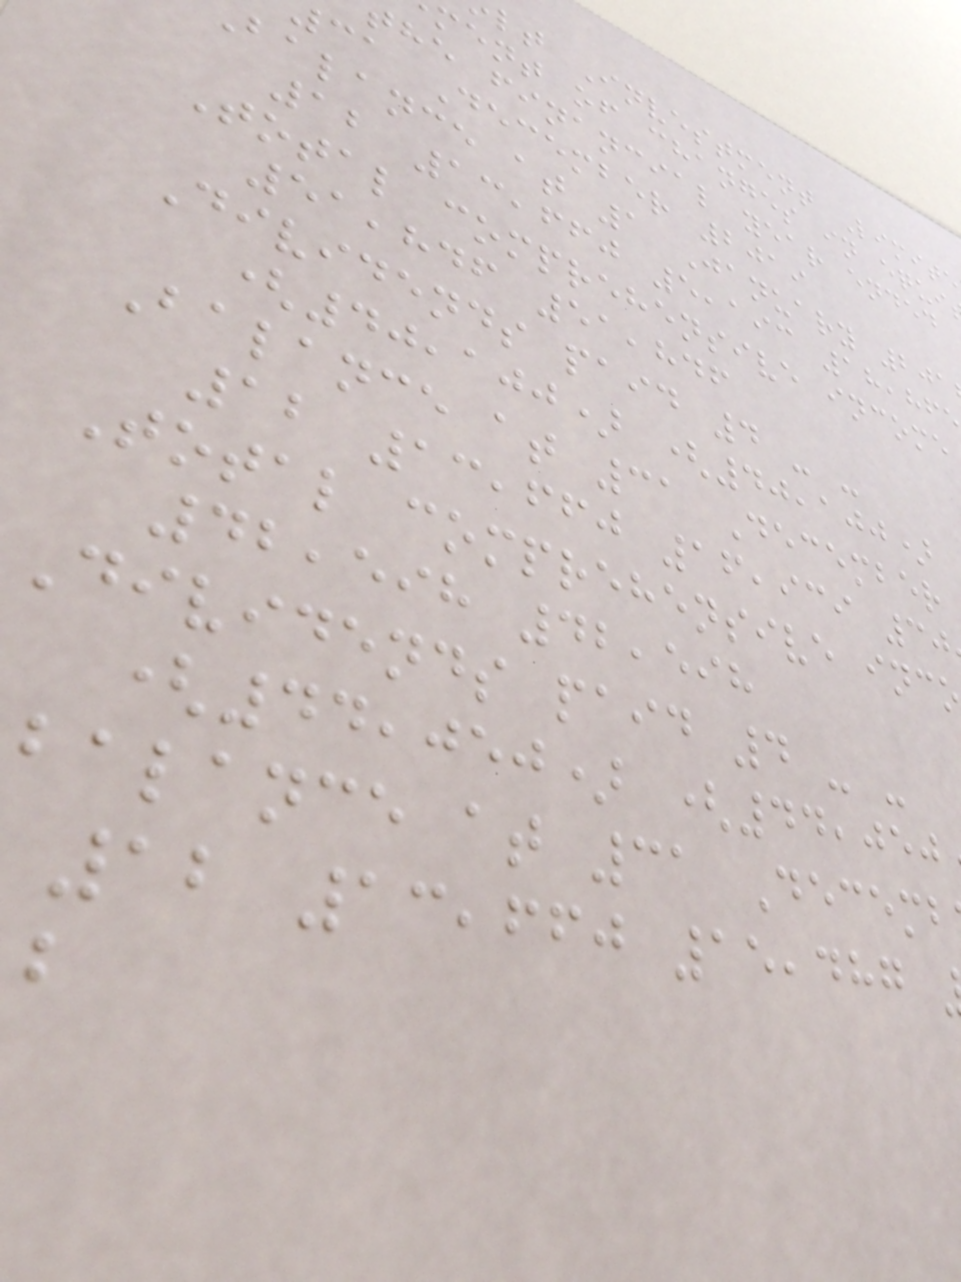lt Investment Limite
ment of changes in equi
the financial year ended
ca December 2019
balance at 1 January 201
12 13,660 5,193 18,86
Total comprehensive income
51,846 51,846
Dividends paid 4 - -
(40,100) (40,100)
Balance at 31 December
12 13,660 16,939 30
Total comprehensive inc
42,598 42,598
Dividends paid 4 - -
(44,050) (44,050
balance at 31 Decemb
12 13,660 15,487
